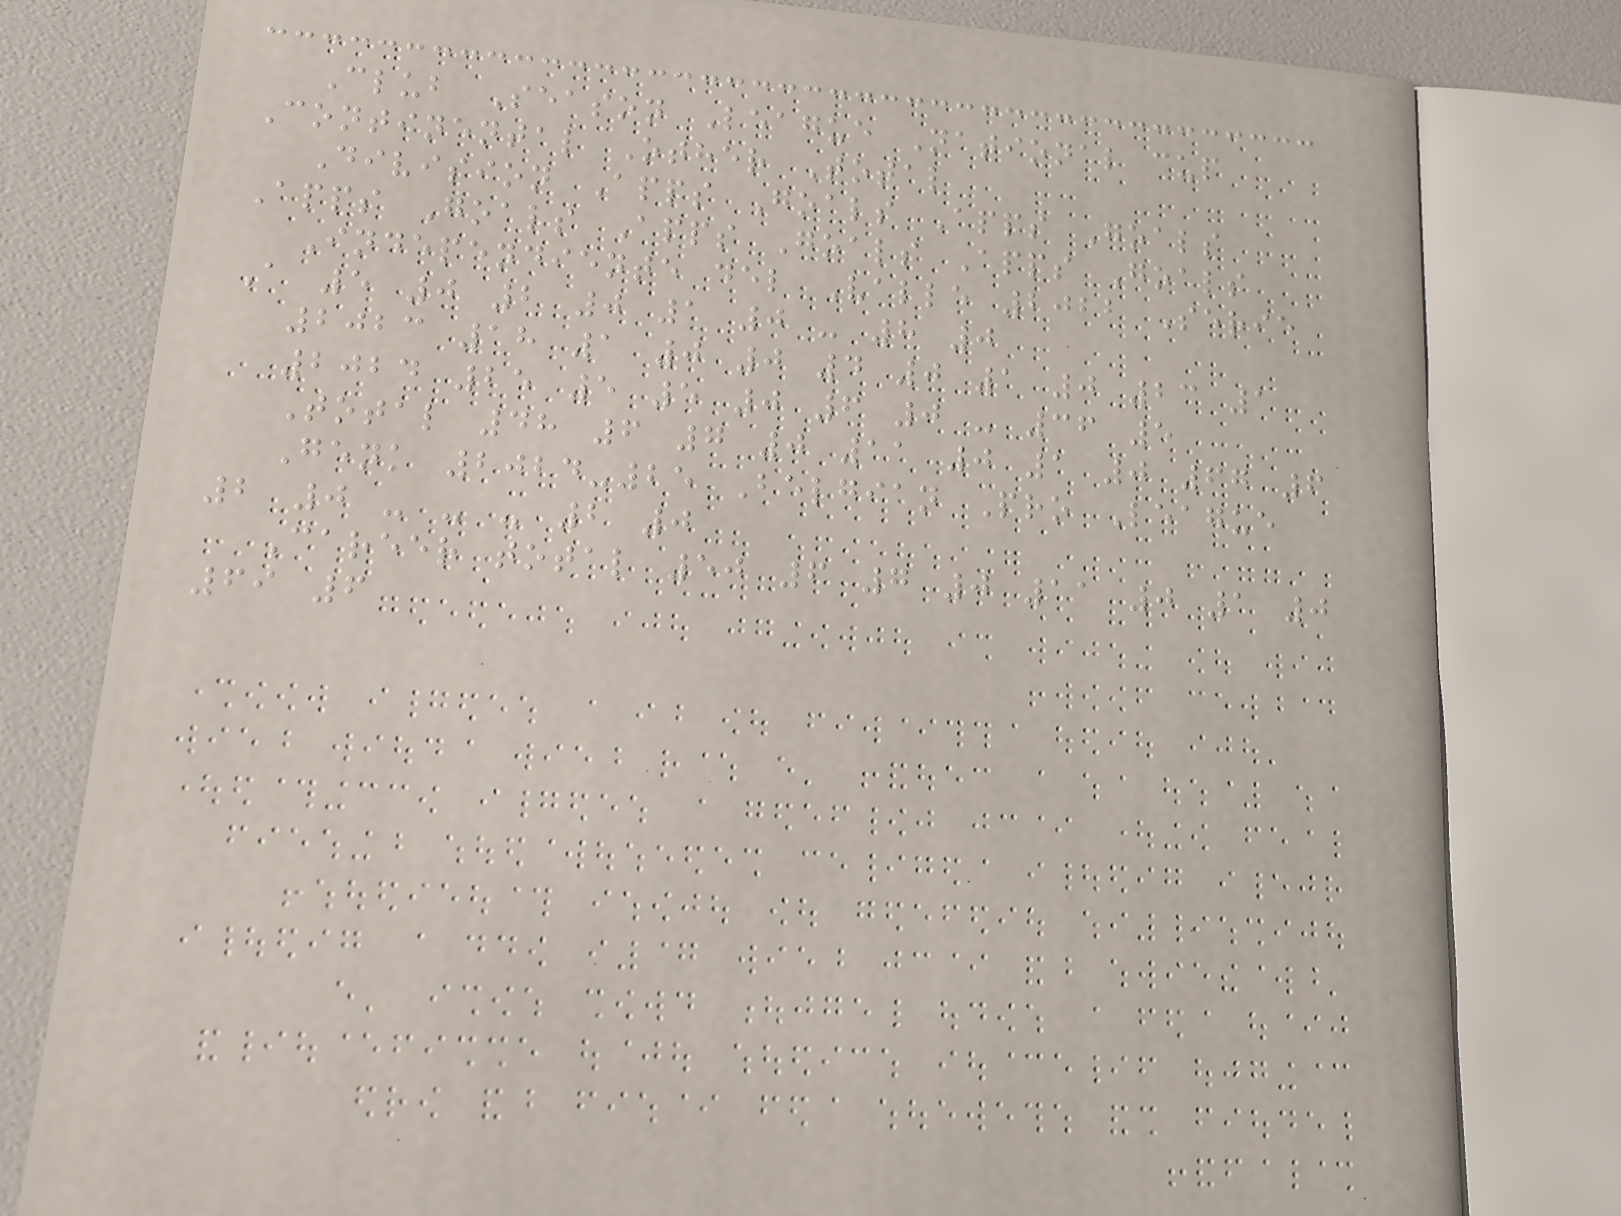Club Season League National cup
Continental Other Total
Division Apps Goals Apps Goals
Apps Goals Apps Goals Apps Goals
Independiente del Valle 2022 Serie
A 5 0 2 0 1 0 - 8 0
2023 18 1 0 0 4 0 1 0 23 1
2024 25 5 5 0 6 0 - 36 5
Total 48 6 7 0 11 0 1 0 67 6
Genk 2024-25 Belgian Pro League
2 0 - - - 2 0
Career total 50 6 7 0 11 0 1 0
69 6
